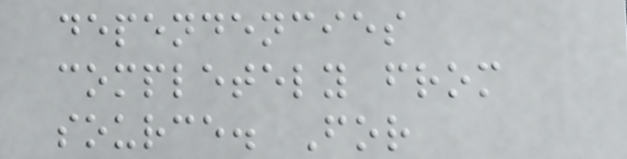dependencies
completely from
source. For
